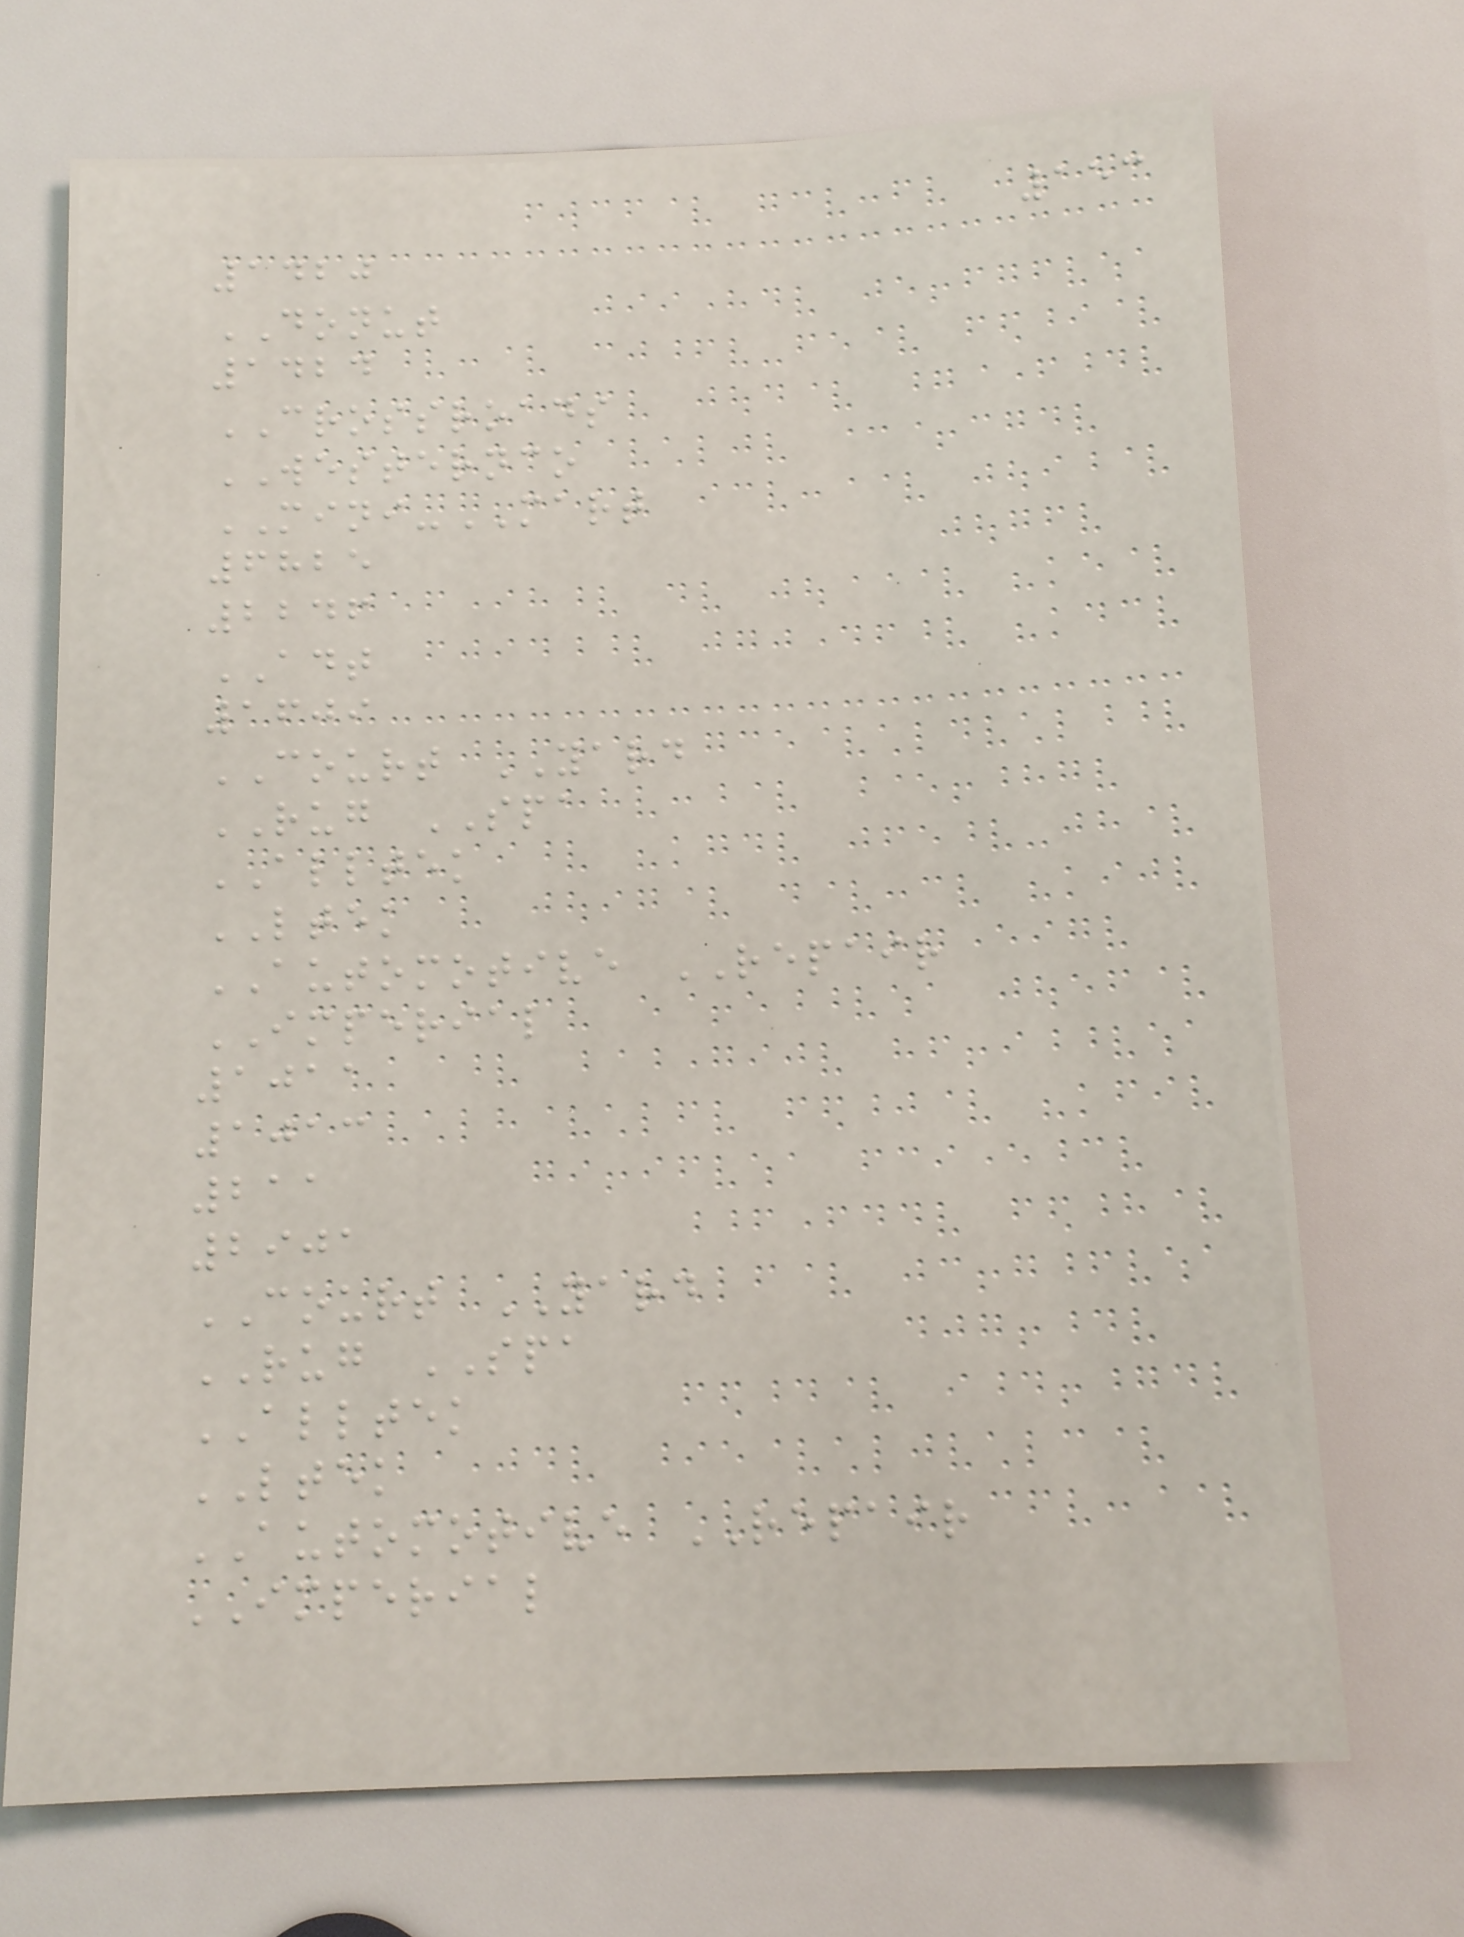153
1420
DONUT
1424
CROSSROADS
WESTERNCO
MINI-MART
6825
2246
ADT
1609
COURT YARD
RUG SPA
ALLTEK
LTEK
AUTOMOTIVE REPAIR
IMPERIAL
1011
1013
211
2901
COURT YARD
RUG SPA
ALLTEK
LTEK
AUTOMOTIVE REPAIR
IMPERIAL
